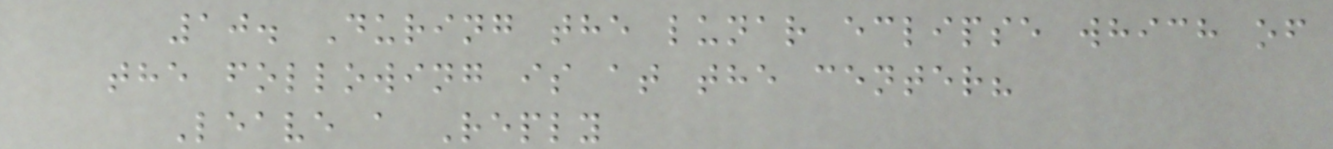10. During the lunar eclipse which of
the following is at the center?
Leave a Reply
